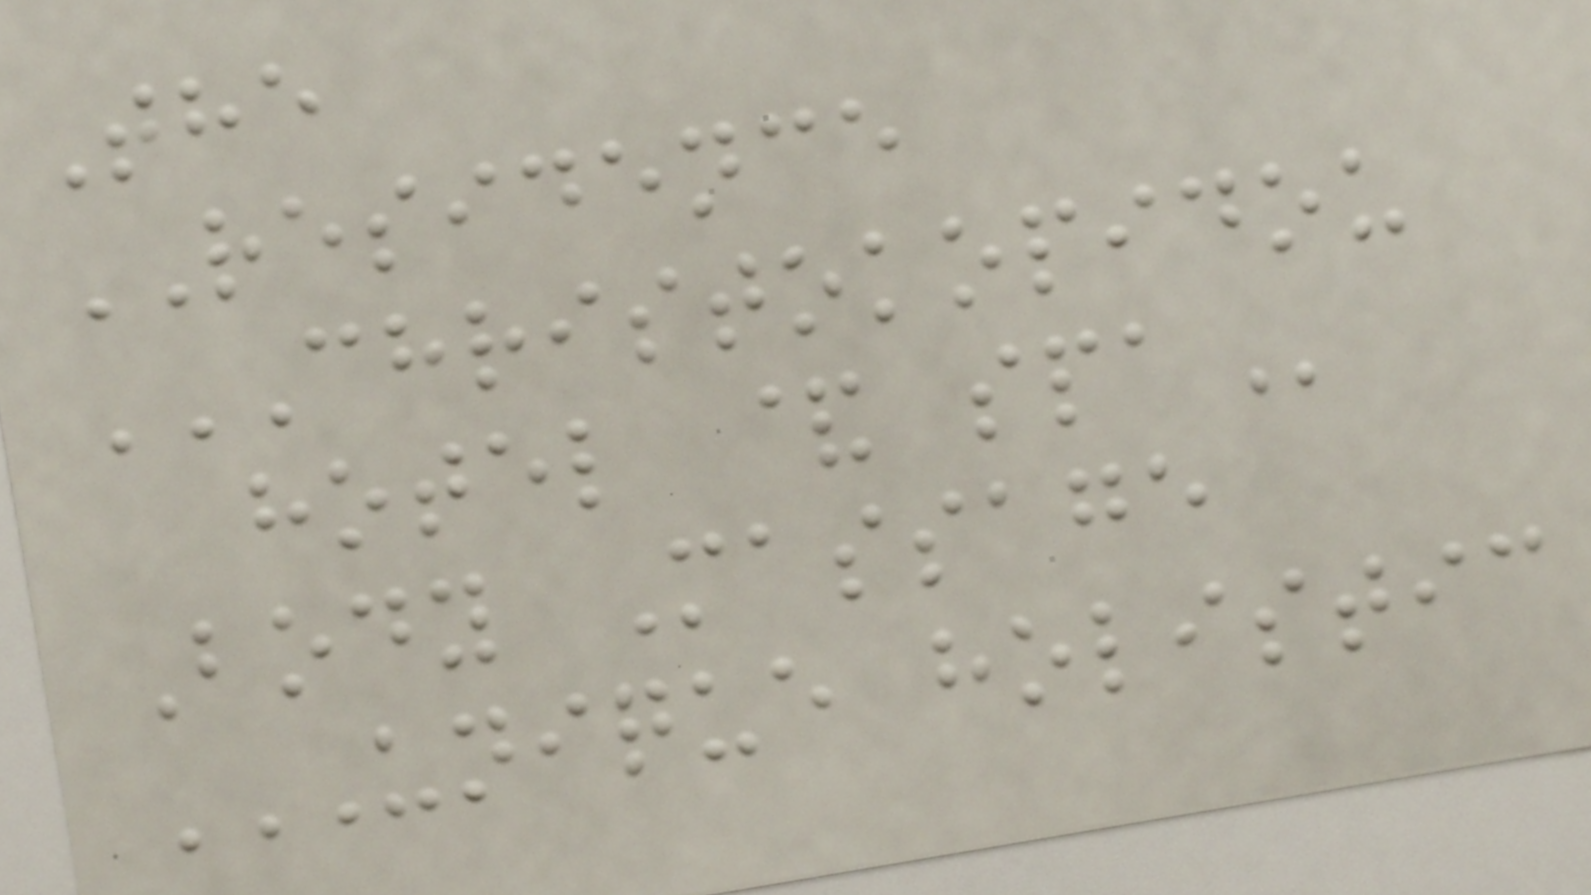The
RESIDENCE
CHRISTOKOPIDOU
HOTEL & SPA
Body Massage
UNIQUE HOLISTIC
